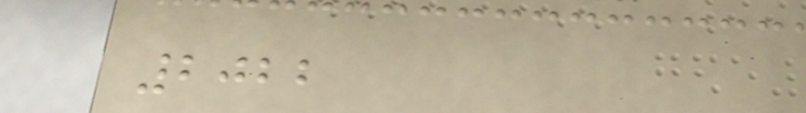2022
